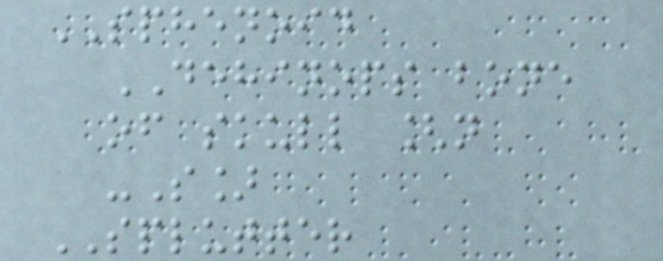SPHENOID
DEHINOPS bone
of skull [n
-S]
SPLUTTER
